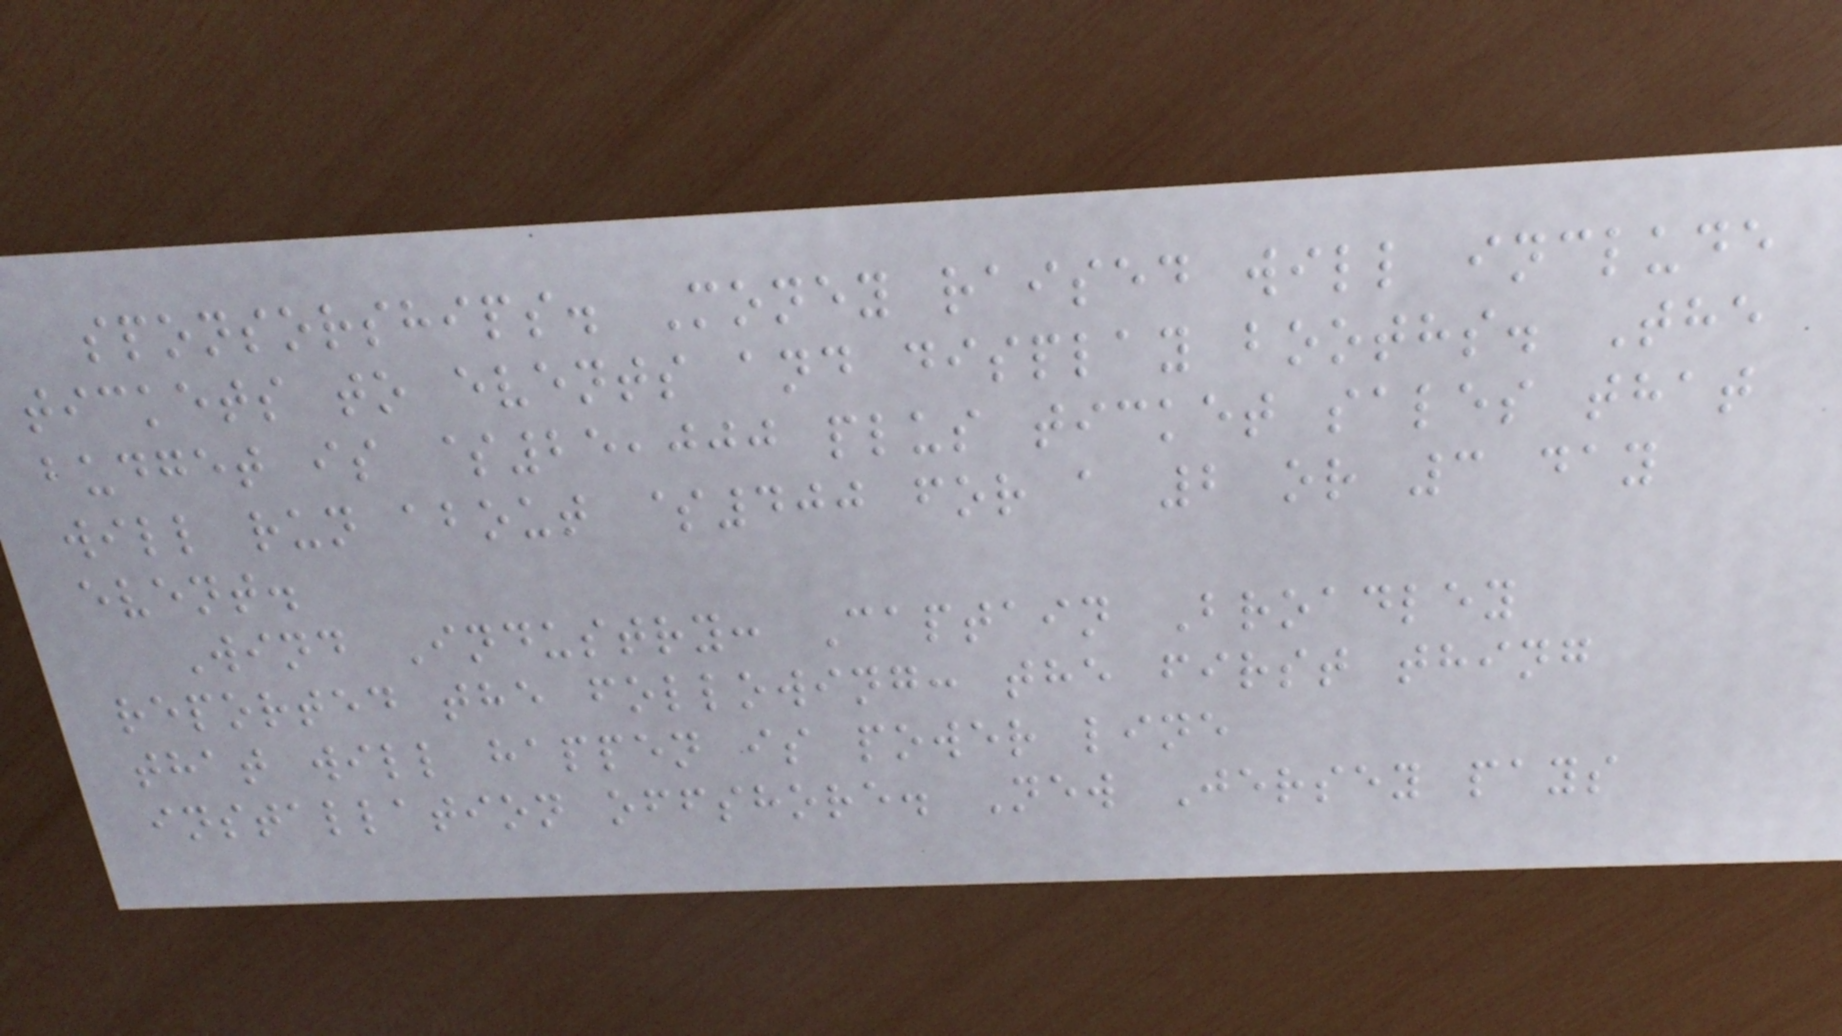sponsorships. Money raised will include
tickets to events and display booths. The
budget is $25,000 plus ticket sales that
will run about $400 for a 2 or 3 day
event.
Wind Industry: Captain Broadley
reported the following: the first thing
that will happen is power line
installation offshore. New Jersey pays
